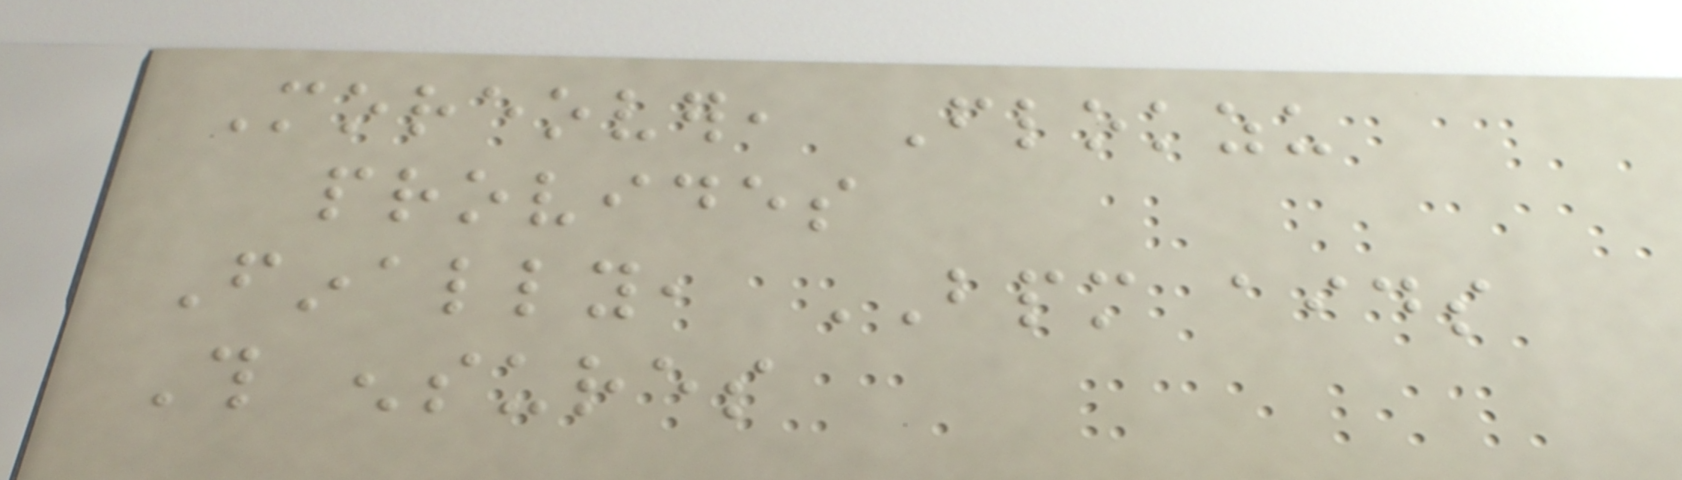Moreover, Flokzu
provides
Finally, BPM aids
This ensures
